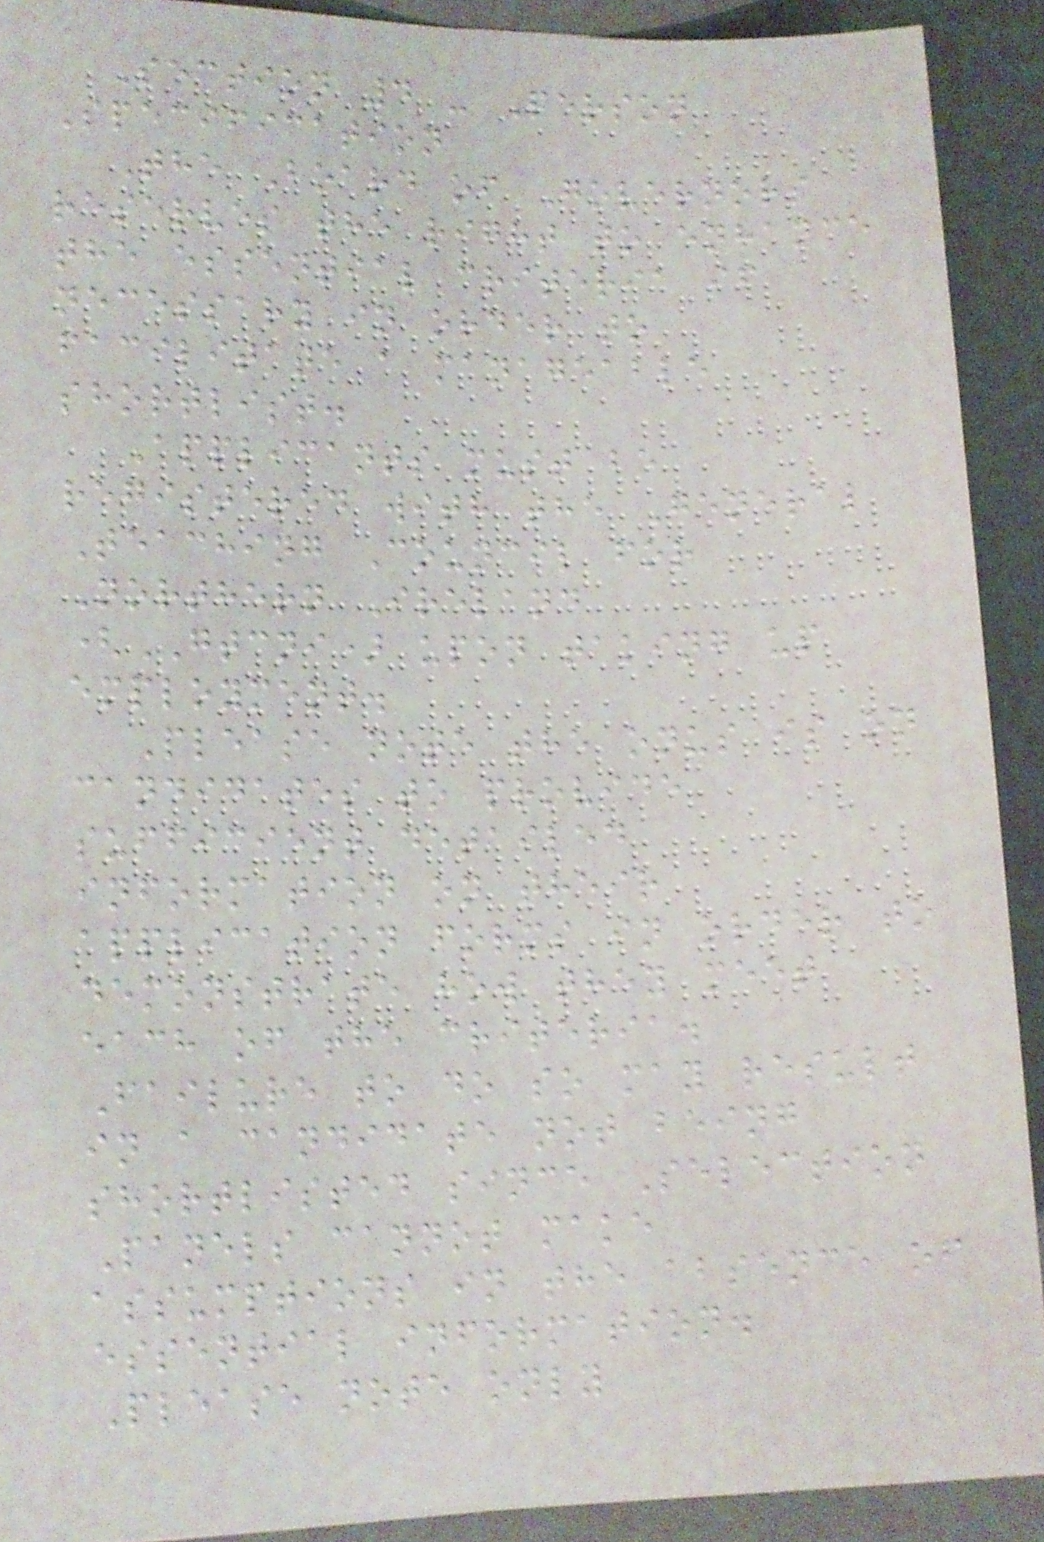Section 4 - Person
Specification
The Board of Governors
reserves the right to enhance
the essential criteria if
necessary in order to
facilitate a manageable
shortlist.
Applicants must be
registered with the General
Teaching Council for
Northern Ireland
(GTCNI) upon taking up
employment.
Please note the onus is on
candidates to provide
sufficient detailed
information on their
application forms in order to
demonstrate how they meet
each of the criteria.
Failure to do so may result
in a candidate not being
shortlisted since Selection
Panels cannot make
assumptions in the absence of
essential information.
Please note only
